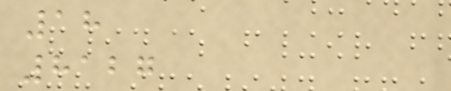18
8127
